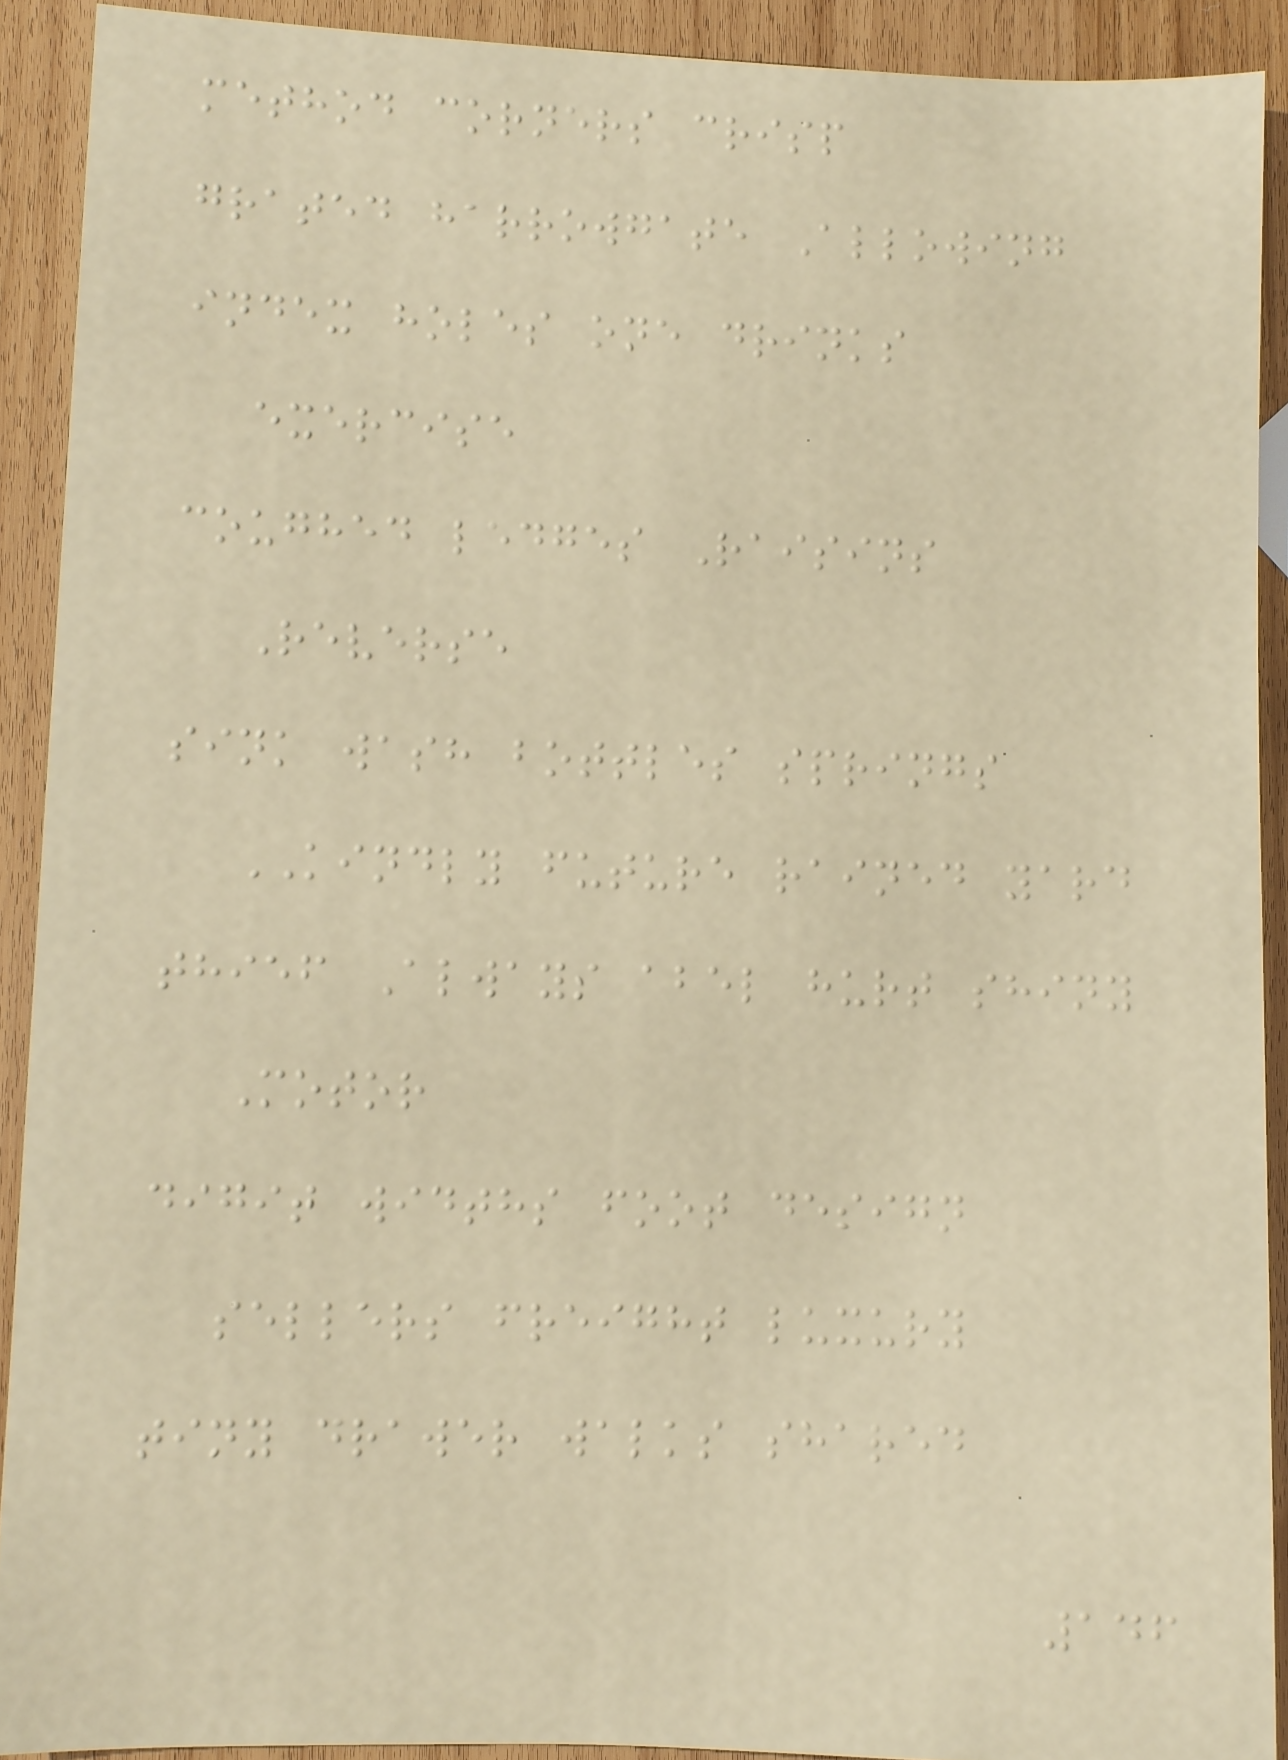method corners crisp
grated harrowgate Allowing
index holes one drinks
exercise
coughed ledges Raisins
Reverse
sink wash bottles springs
KINDLY future rained yard
thief Always abel hurt shiny
Motor
digit widths foot design
sellers freight luxury
tiny drawer walks shared
146
